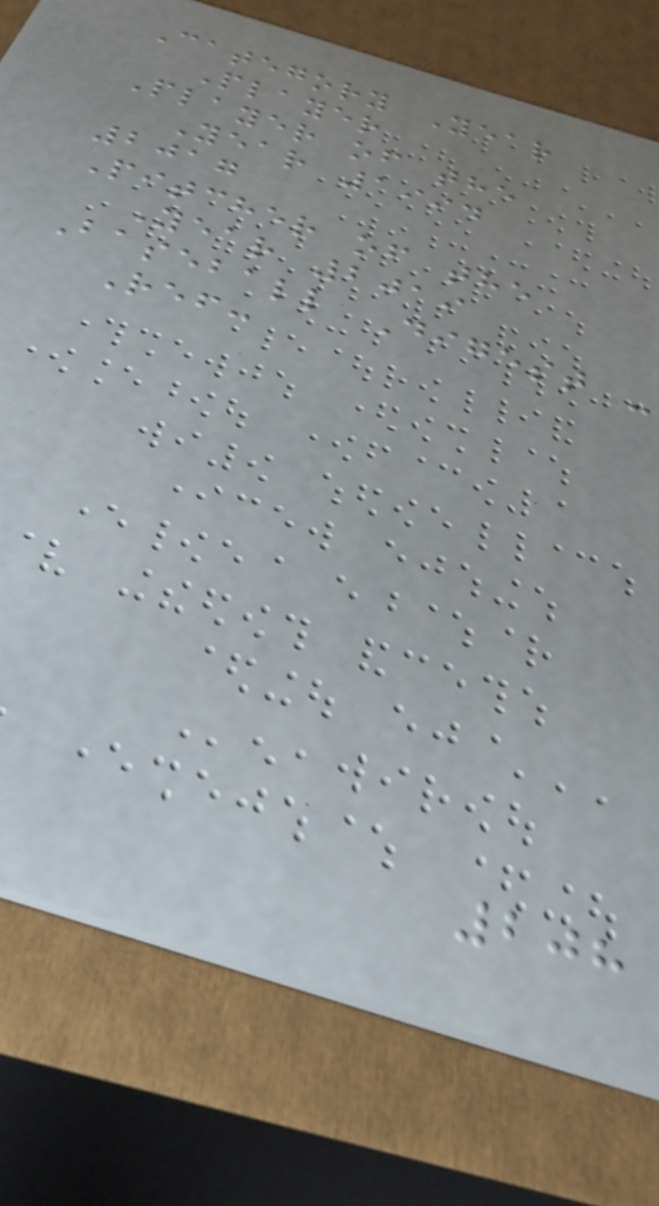Category Year
Player
Player of the
Year 1994
2017
Pitcher of the
Year 2019
Baseball Digest -
Ref:
208
